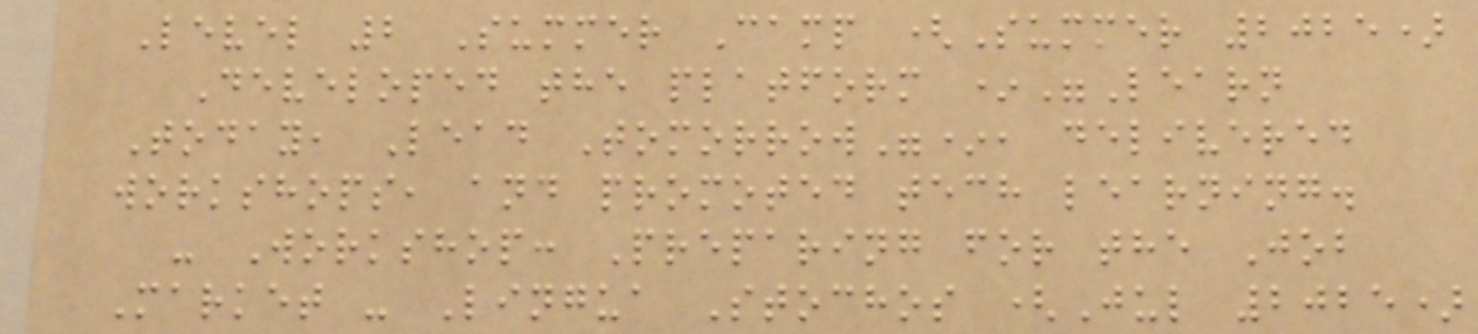Level 2 Summer Camp (Summer 2025)
Developed the platform *"Learn
Today, Lead Tomorrow"*, delivered
workshops, and promoted tech learning.
- Workshop: Preparing for the Job
Market - Lingua Stochos (Jul 2025)
